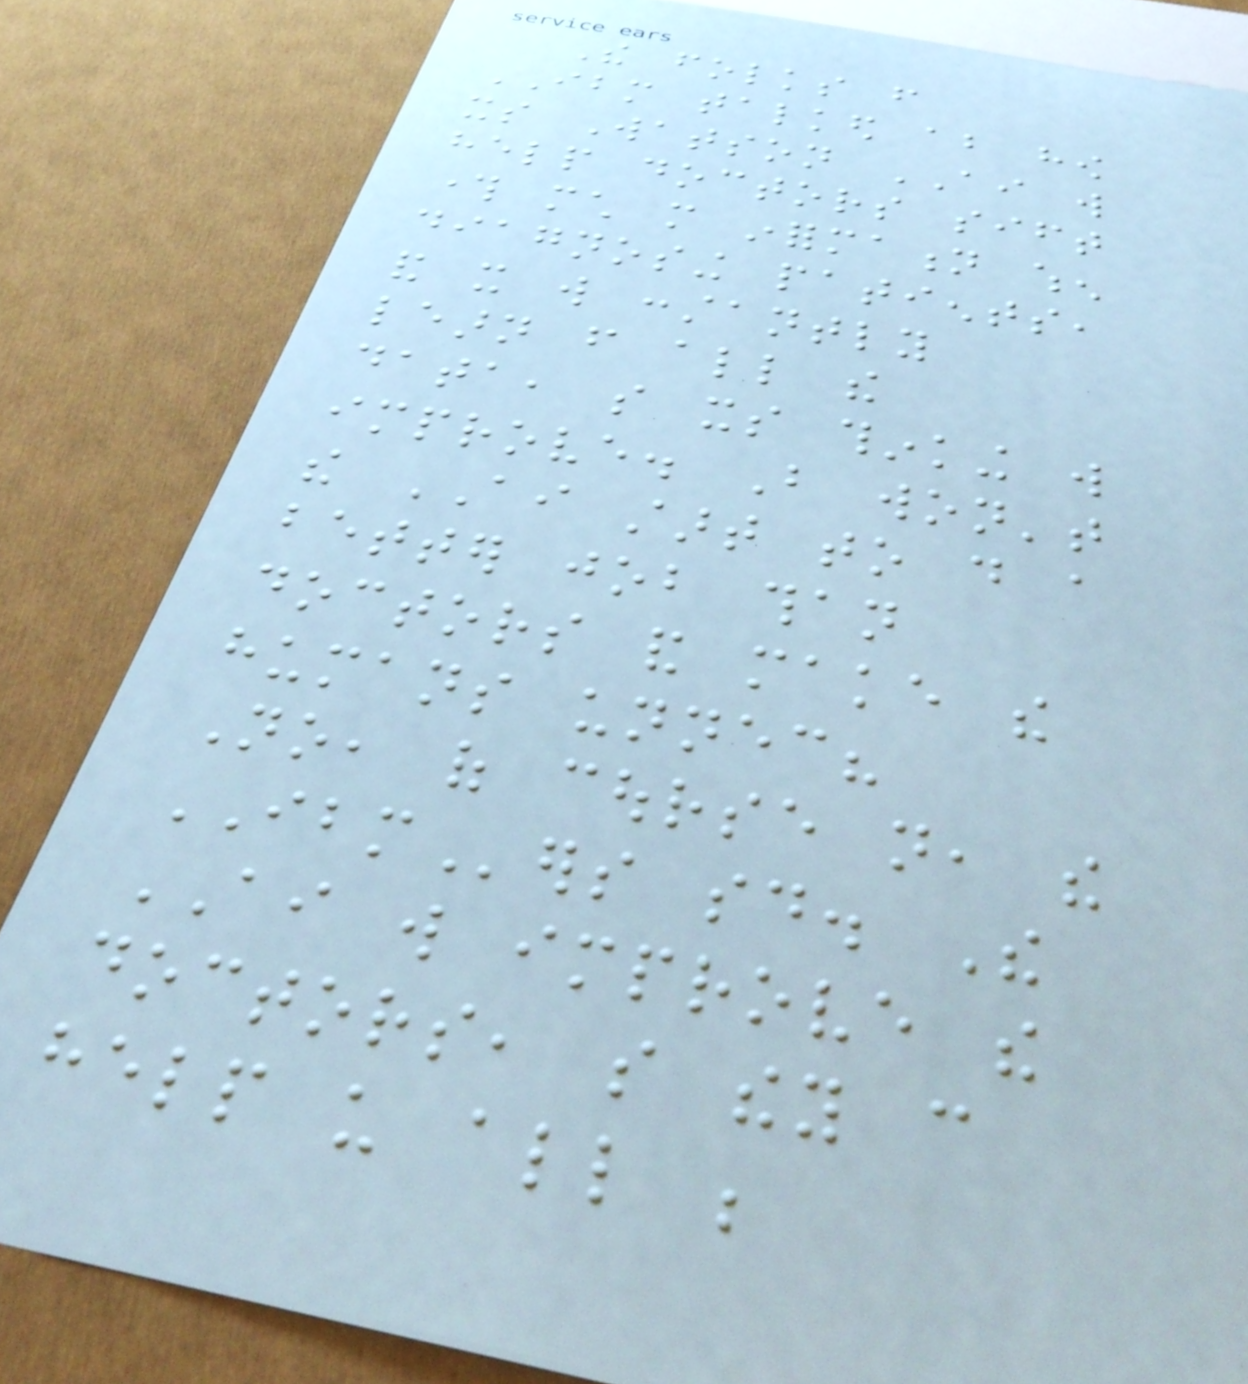The folks from
IBM talked about how
its Watson AI will
help doctors sift
through much more information when
diagnosing patients,
and it will constantly
learn from all the
data, so its thinking will
improve. But won't
the AI start to do a
better job than
doctors and make the
humans unnecessary?
No, of course not, the
IBMers said. The
AI will improve the
doctors, so they can
help us all be
